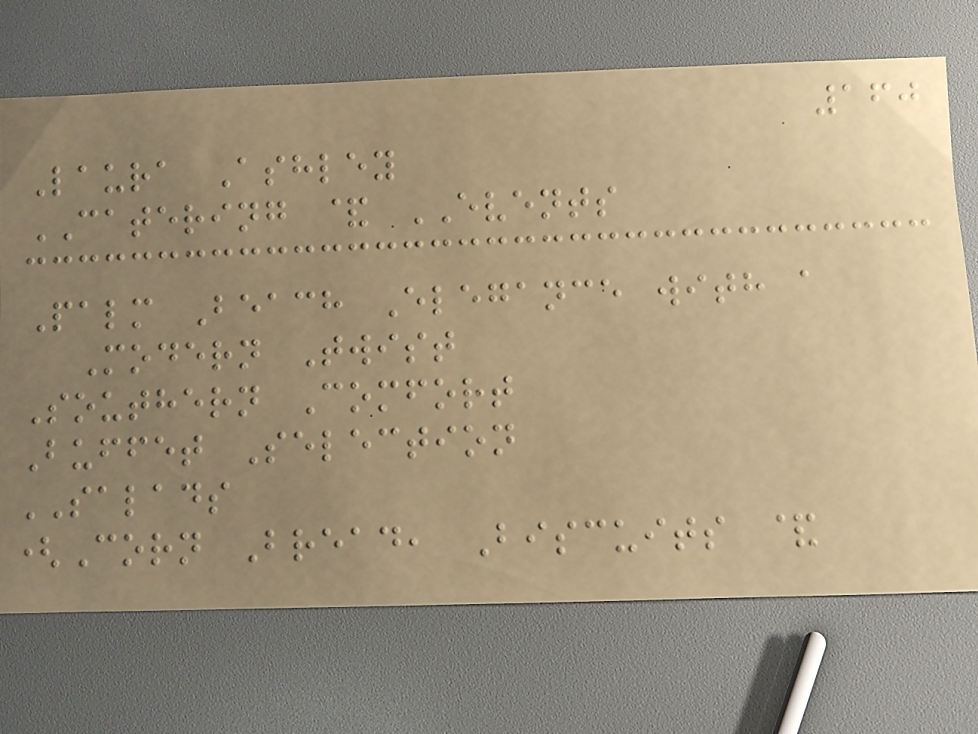160
Laura Ashley
CATERING & EVENTS
Palm Beach Elegance with a
Modern Twist
Southern Comfort
Buffet Selection
SALADS
(Corn Bread, Biscuits &
